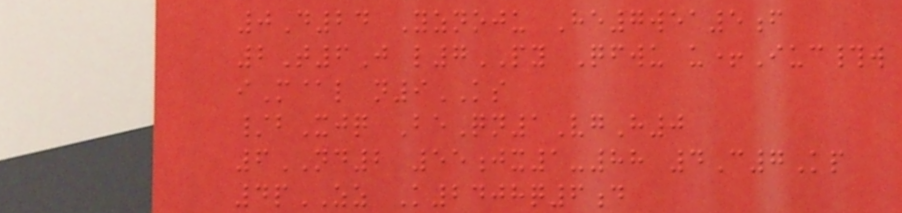0D24 Yznoju He7wea5f
2T6J l7PY Qfwu u+Iuc#w
iM@l n9KS
/bXjq BeQn1VgH0
6ND2 55jx1-88 4C7Kp
4pZZ K2408q6d
